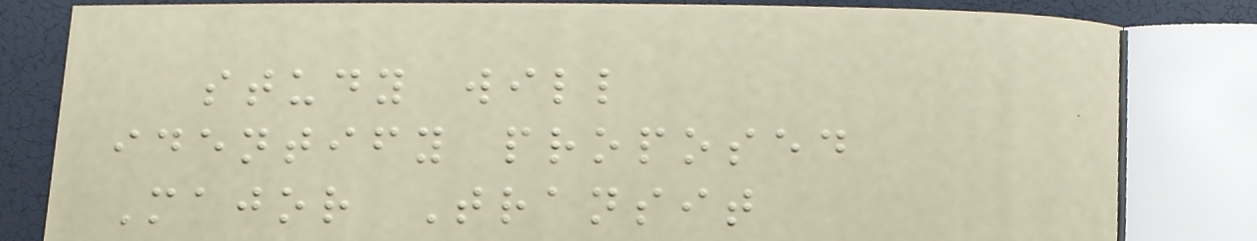study will
identify proposed
Major Transit
